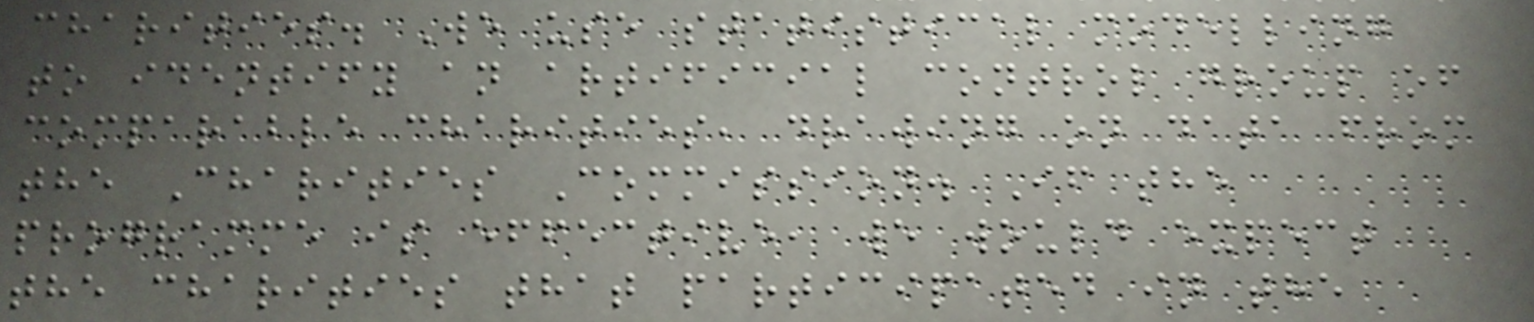charities. We use statistical modelling
to identify an artificial control group of
comparable charities, drawing on data from
the Charities Commission. If the
programme is effective, we would expect
the charities that participated in the
